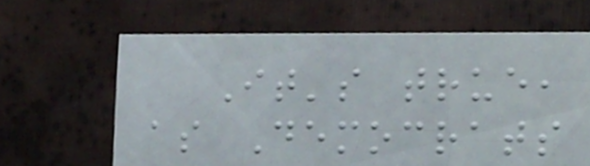It's true,
as Democrats
